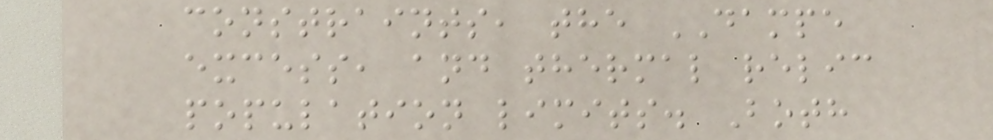constraints, the DAMPE
excess, and thermal relic
population limits. Both
